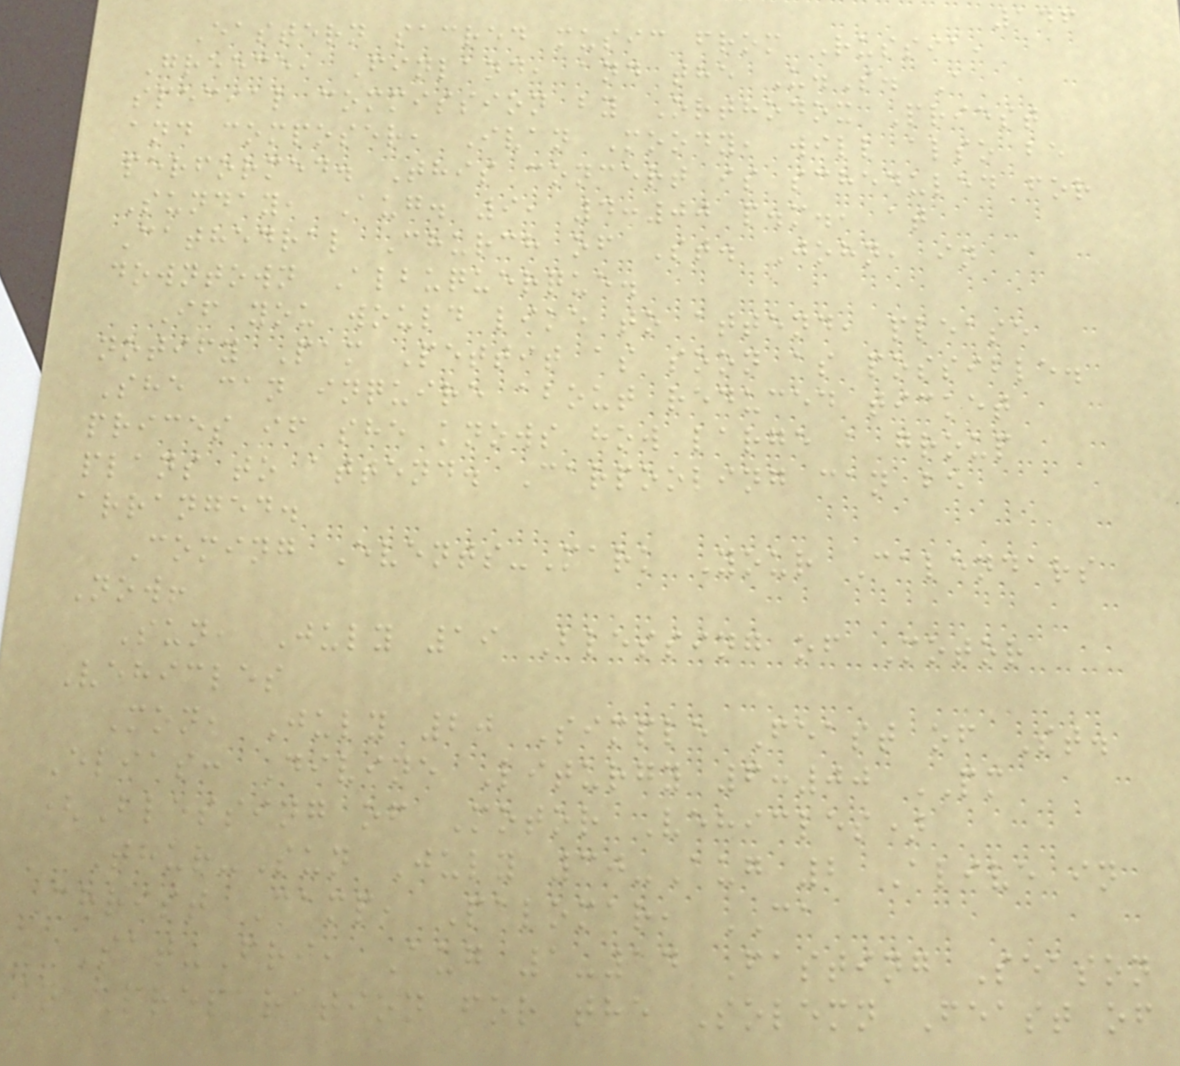146
Eastern sacred music from Russia,
Greece, Finland, and the U.S. A
special commission by Orthodox Priest
and composer, Ivan Moody, will also be
performed. This concert is scheduled for
Sunday, Aug. 9, 4:00 p.m., at
Cathedral Church of St. John, in
downtown Albuquerque.
If you would like to attend, please
notify Pam Pettit as soon as possible.
She can inquire about reduced ticket
prices if she knows how large a group
plans to attend. Carpooling can be
arranged.
Coming Events-Mark Your Calendars
Now!
Sun, July 19 Blessing of Motor
Vehicles
Mon, July 20 Simple Feast of St.
Elias: Divine Liturgy 6:00 PM
(Blessing of Motor Vehicles)
Thur-Sun July 30-Aug 2 Alive in
Christ Camp, Palomar, CA
Sat-Fri, Aug 1-14 Fasting Season
in Preparation for the Solemn Feast of
